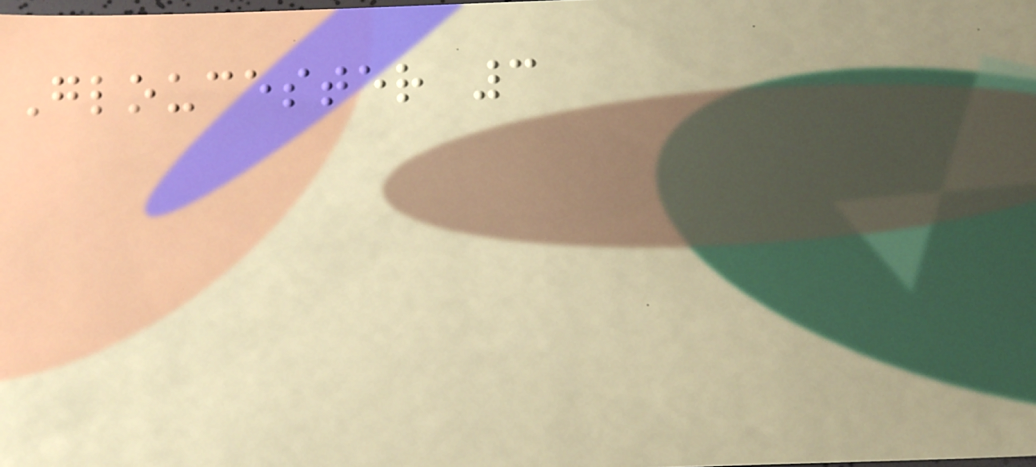Gloucester 3
